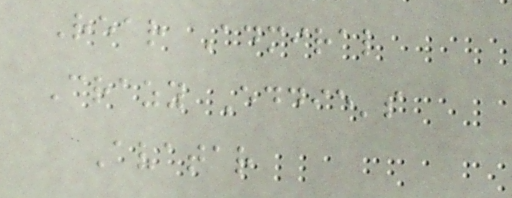Rear Admiral
Crazy Eddie's
Avatar
